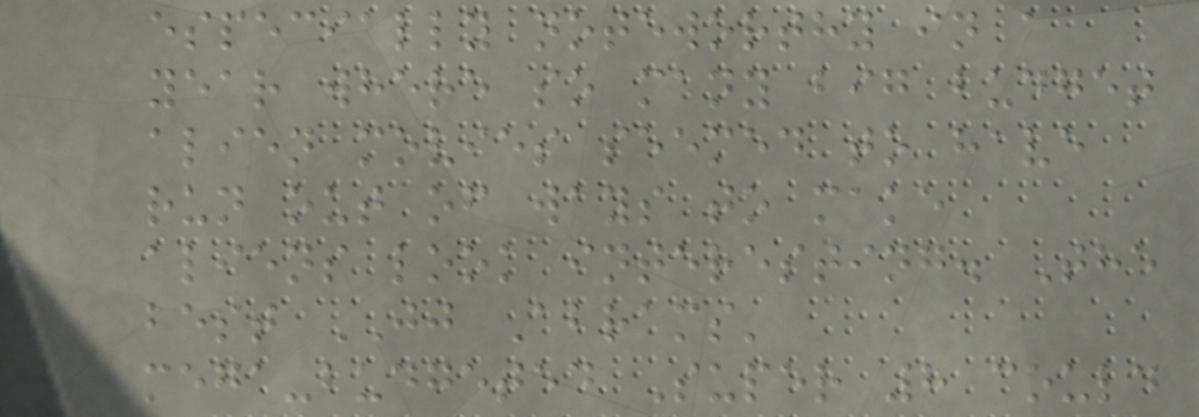especially noteworthy in a
year where so many big budget
alien movies seemed to have
run out of ways to make
aliens look interesting. The
best JJ Abrams'
mega-budgeted Super 8 could
